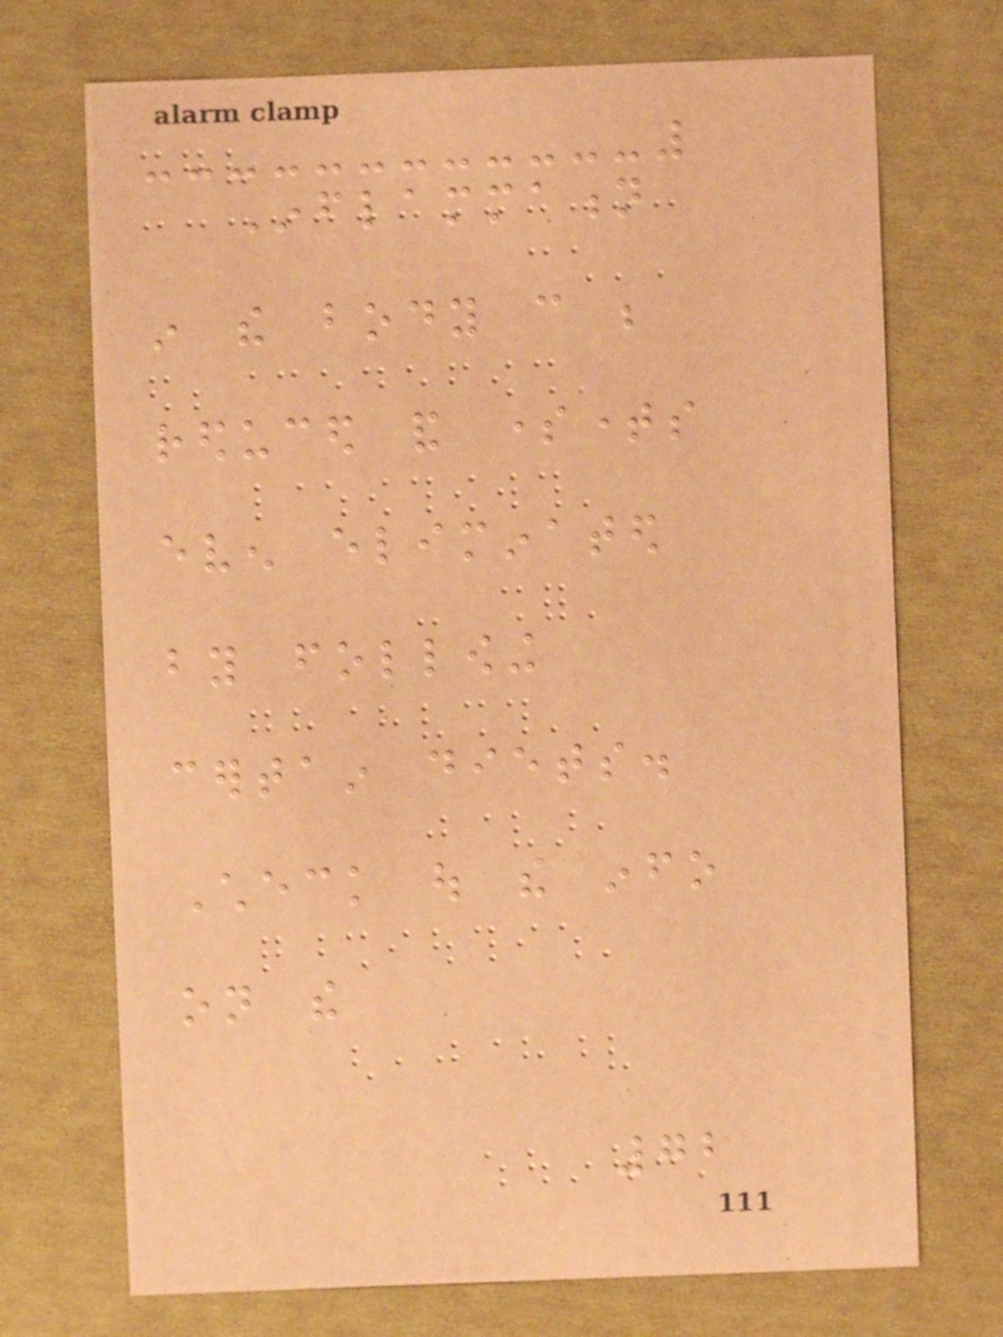Inflammation
in the body can be
reduced and sometimes
even eliminated
by following
certain diets.
Check out the info
on the
72
